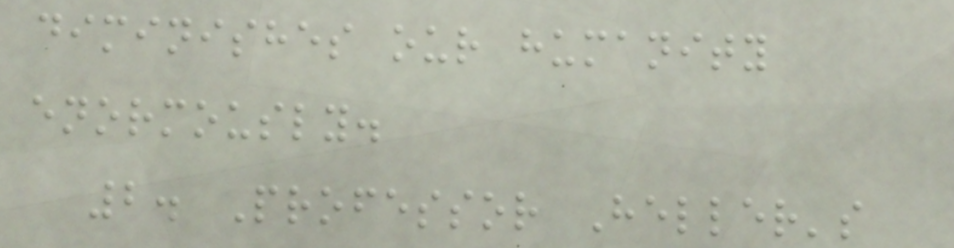diminishes our humanity
enormously.
2. Professor Heller's
